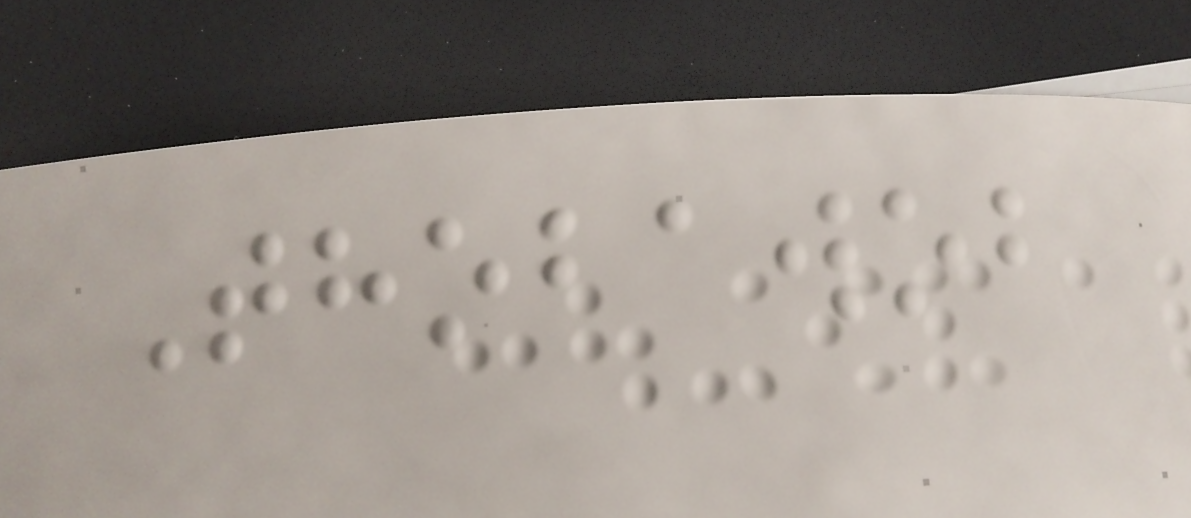Thobawob
